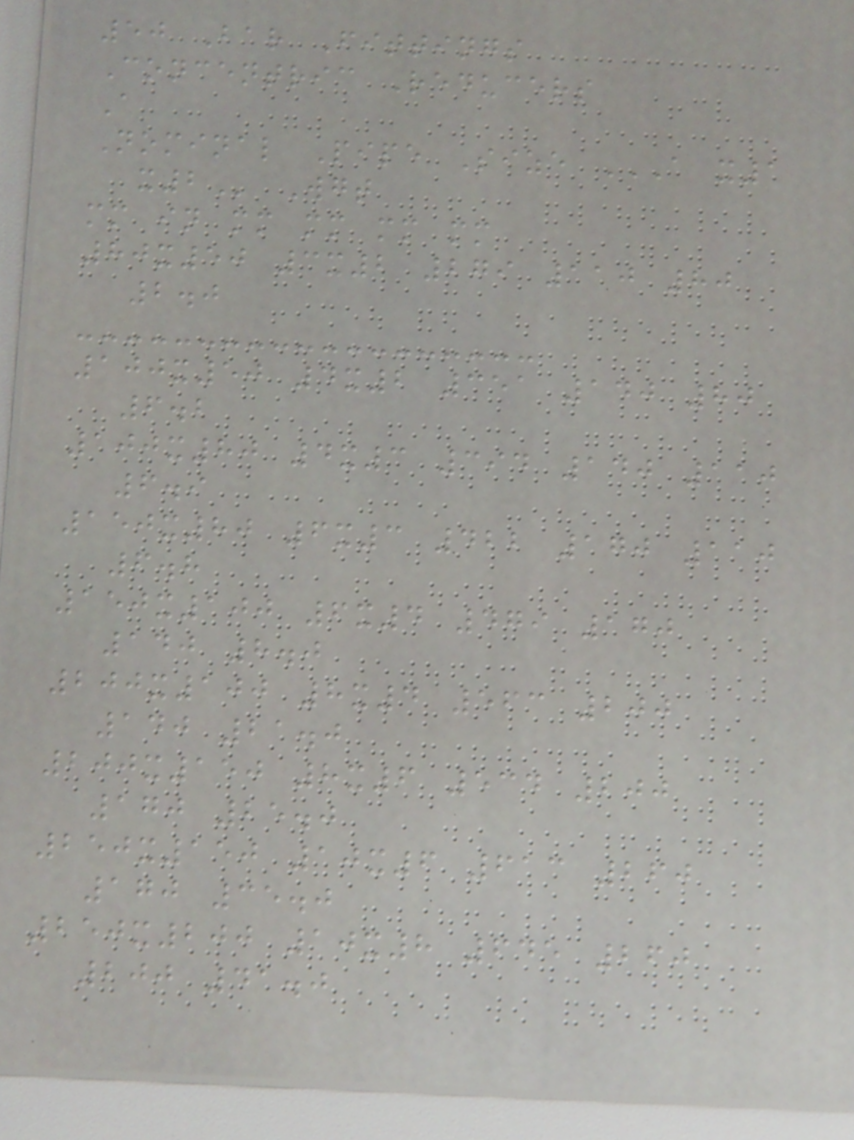50 Bar Fittings
Concentric Reducers
A
Nominal Pipe Size A X1
X2 Wgt
mm in mm mm mm mm
80x50 3x2 279 110 80
2.0
100x50 4x2 351 140 80
6.2
100x80 4x3 394 140 110
6.9
150x80 6x3 422 170 110
6.8
150x100 6x4 479 170
140 8.0
200x100 8x4 563 200
140 21.0
200x150 8x6 534 200
170 25.0
250x150 10x6 613 260
170 35.0
250x200 10x8 645 260
200 41.0
